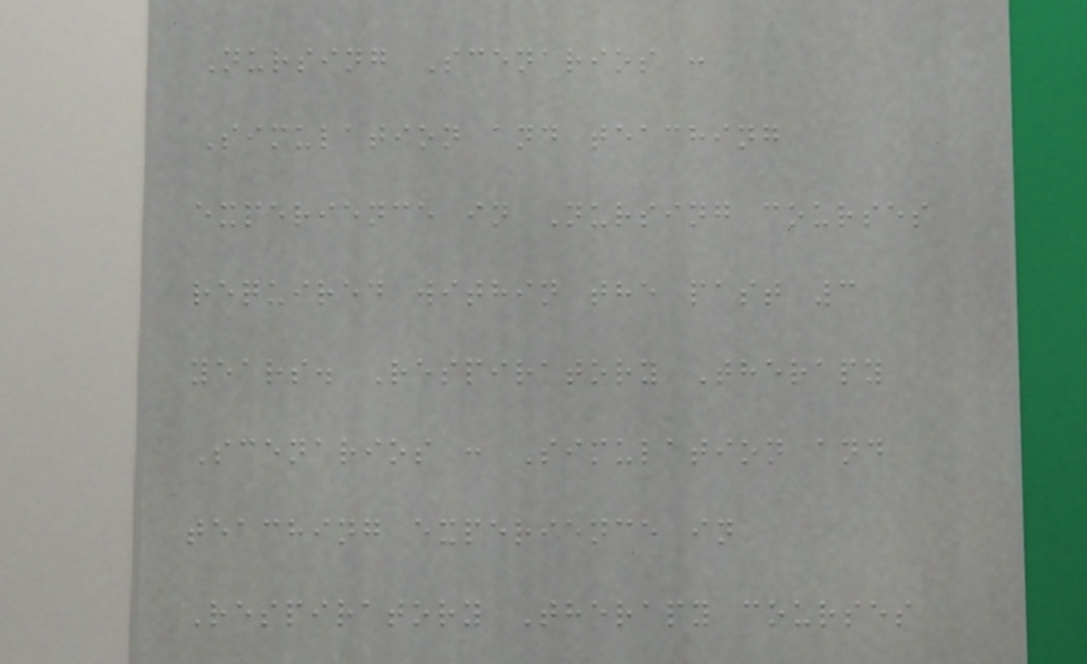Nursing Scenarios :
Simulation and teaching
experience in Nursing courses
required within the past 3
years. Respiratory Therapy
Scenarios : Simulation and
teaching experience in
Respiratory Therapy courses
